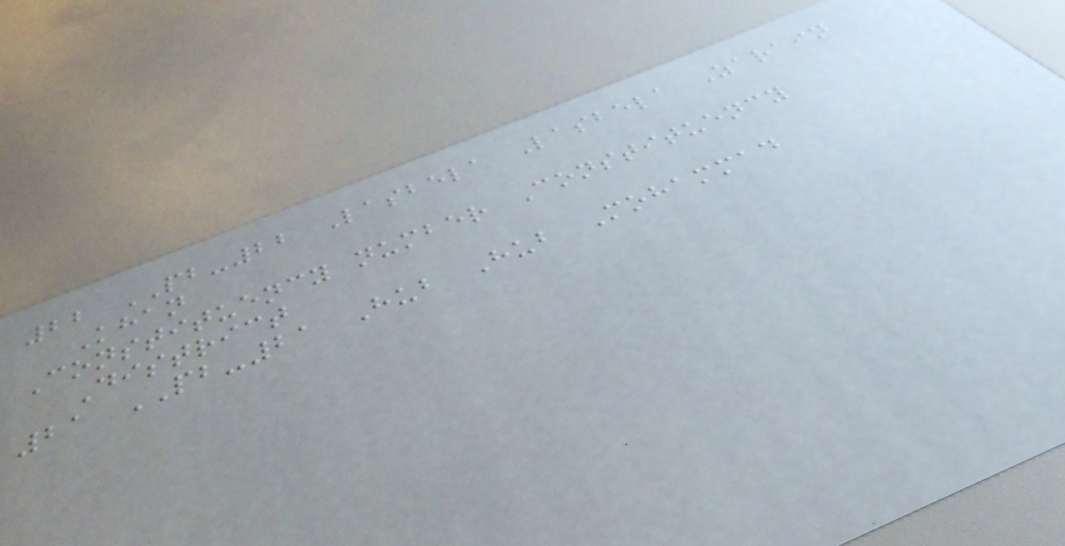22 PB-22 Lasbela Lasbela Zarain
Khan
Constituency number Constituency
District
21 PB-21 Hub Hub Mohammad
